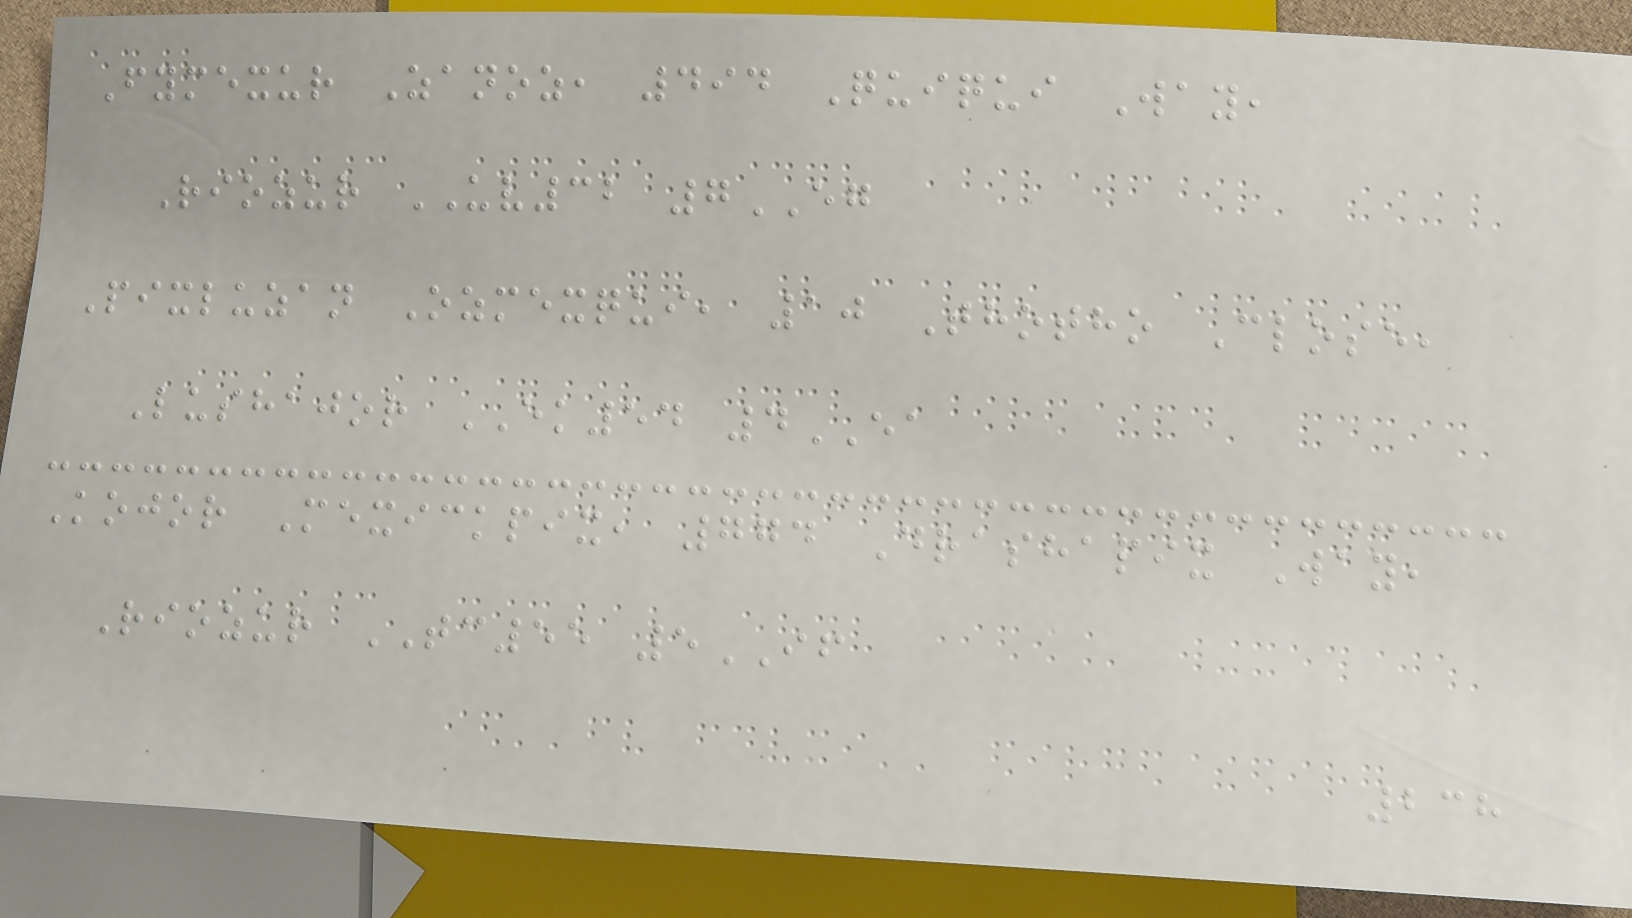Fymexur Zanoz, 494 Quiqui Way,
Riozur UV32 7EG
Pixluzan Ozmexqui, 10 Thotho Close,
Lushajor EK54 4EA
Kojor Mexickpix, 774 Drashapix Way,
Riozur TC55 5IF
238
